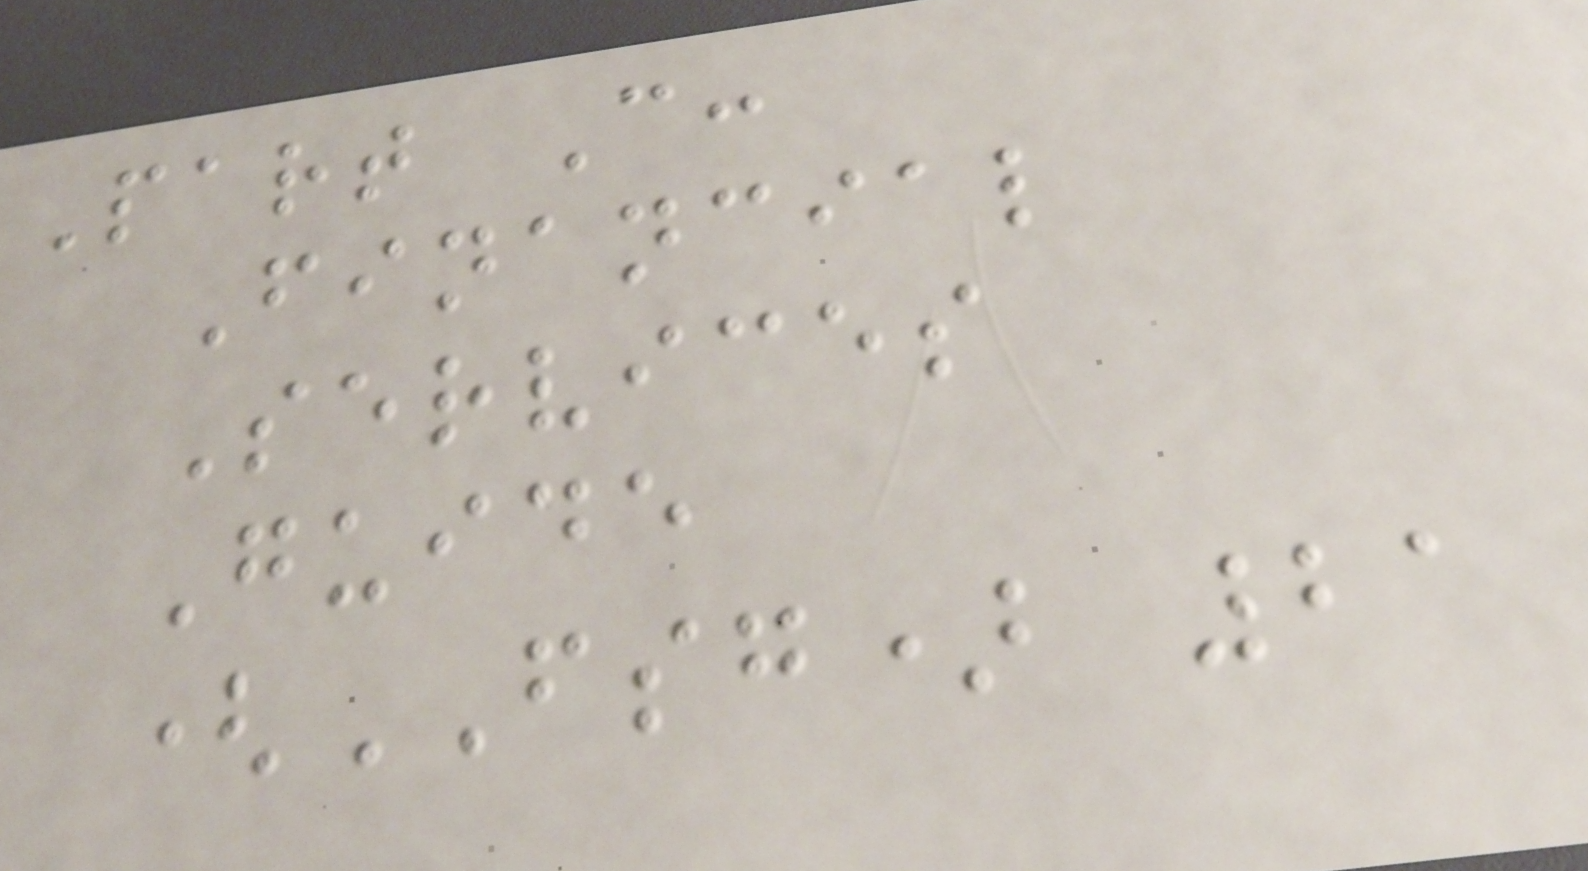Part C:
Financial
Services
Guide
(FSG) 21
